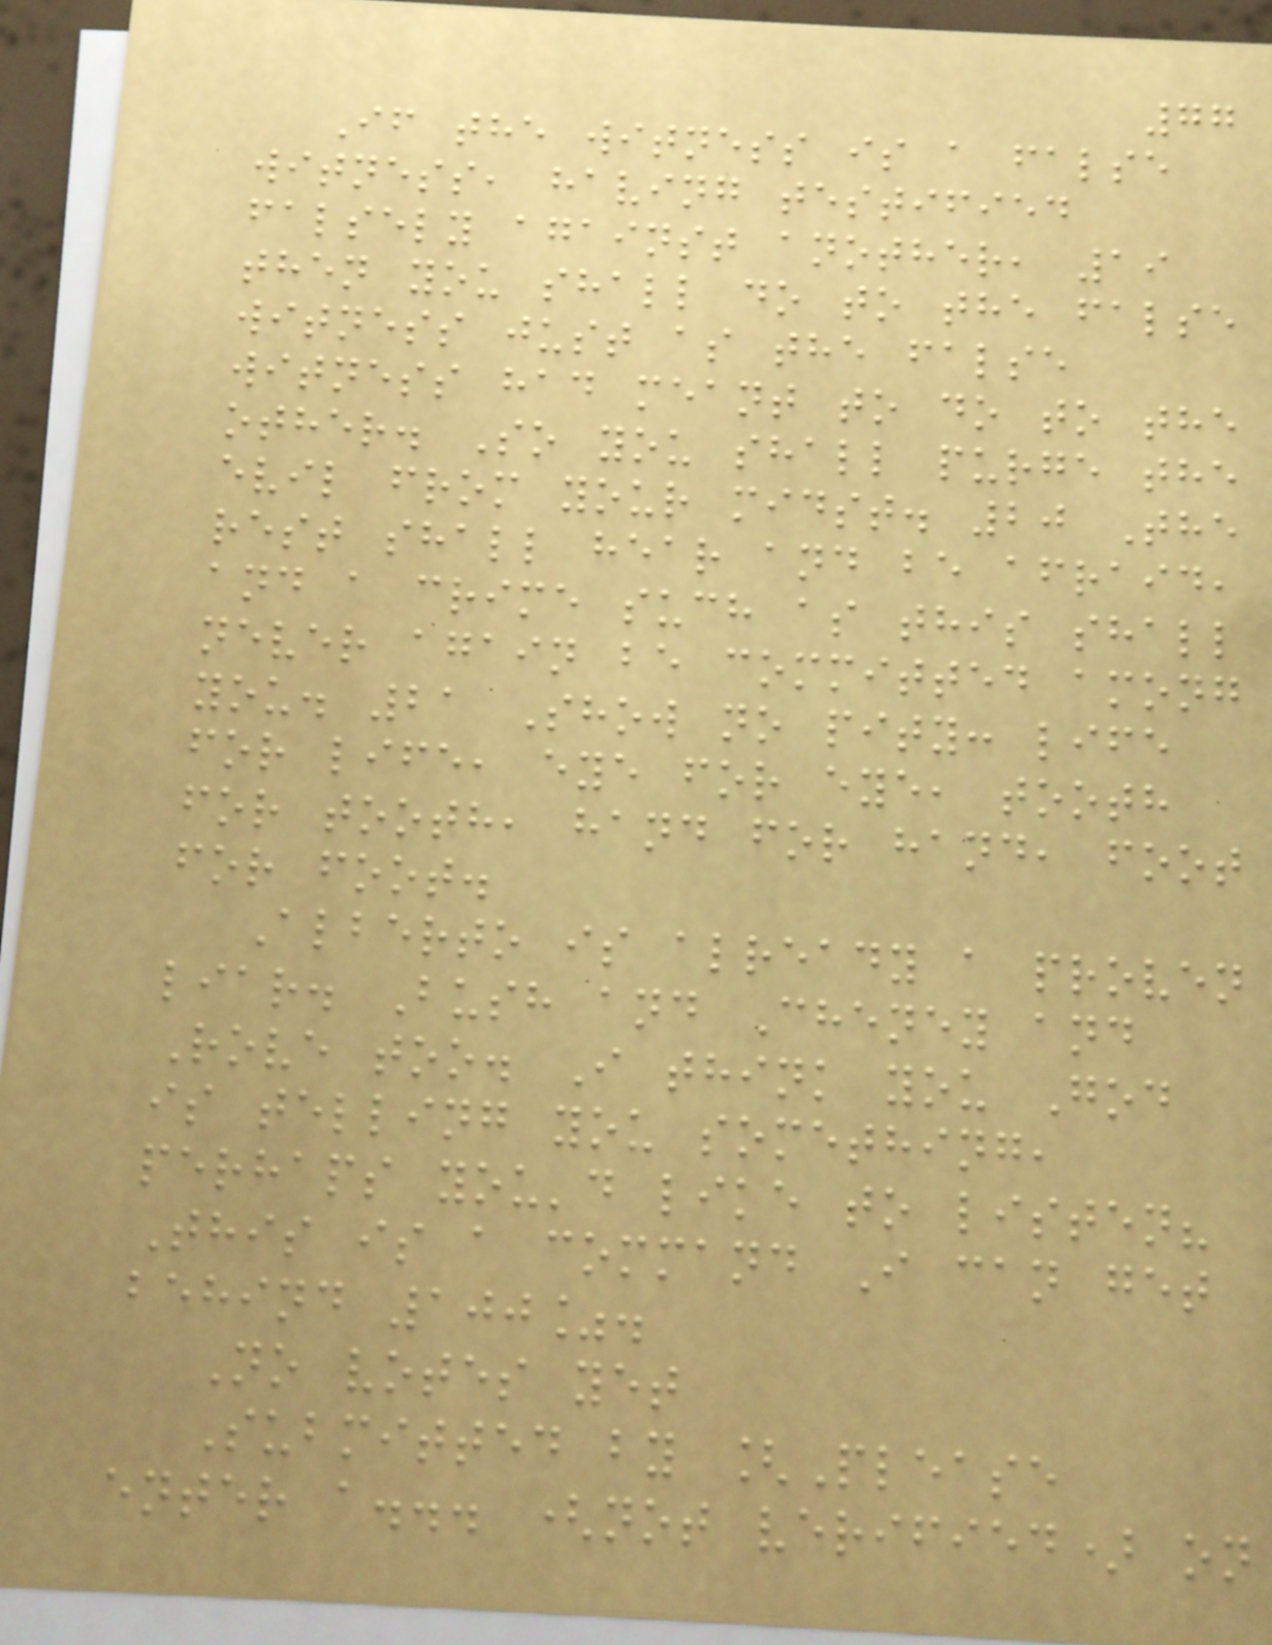77
If the witness is a false
witness, having testified
falsely against another, 19
then you shall do to the false
witness just as the false
witness had meant to do to the
other. So you shall purge the
evil from your midst. 20 The
rest shall hear and be afraid,
and a crime such as this shall
never again be committed among
you. 21 Show no pity: life
for life, eye for eye, tooth
for tooth, hand for hand, foot
for foot.
Alberto is already a proven
liar. Bush and Cheney and
Rove too. I think you God
is telling you something,
perhaps you'd like to listen?
This is a command I can get
behind 100%.
No votes yet
Submitted by [Please
enter a... (not verified) on
